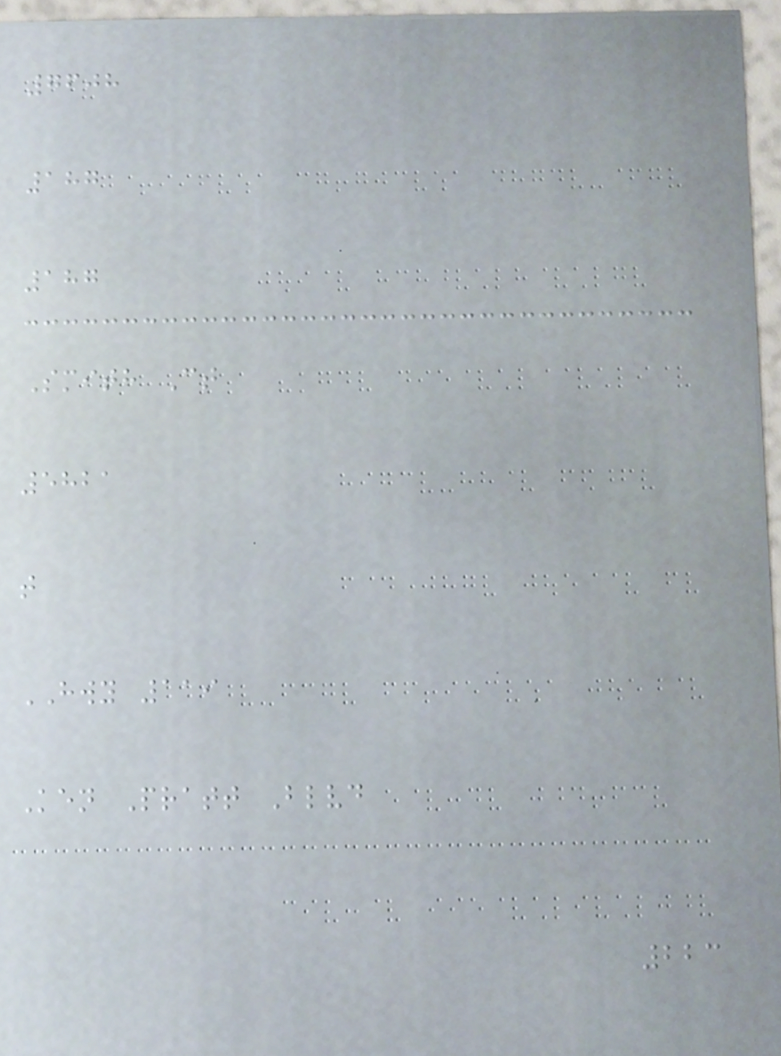7608
187
187
Smith Ct
5821
t
HWY 119
Ken Pratt Blvd
223
